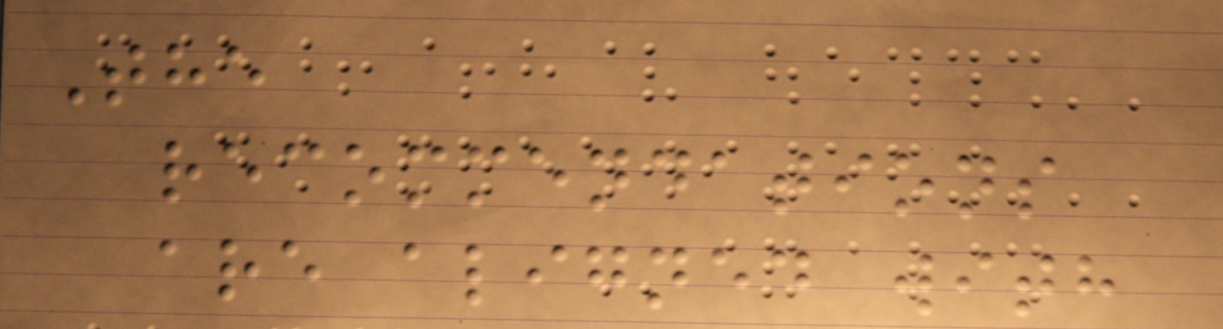The
recommendations
are aligned with
